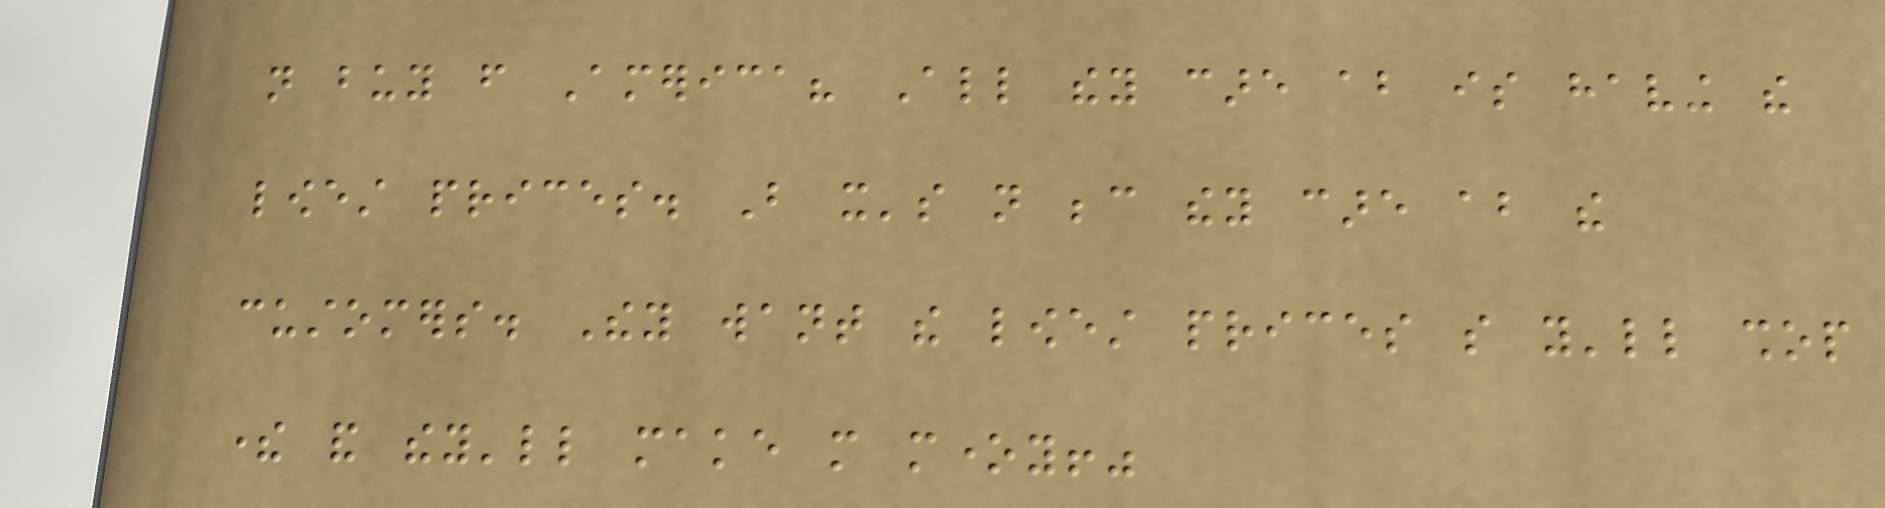not buy from America? All they care about is having the
lowest prices. But it's not because they care about the
customers. They want the lowest prices so you'll shop
there and they'll make more money!"
